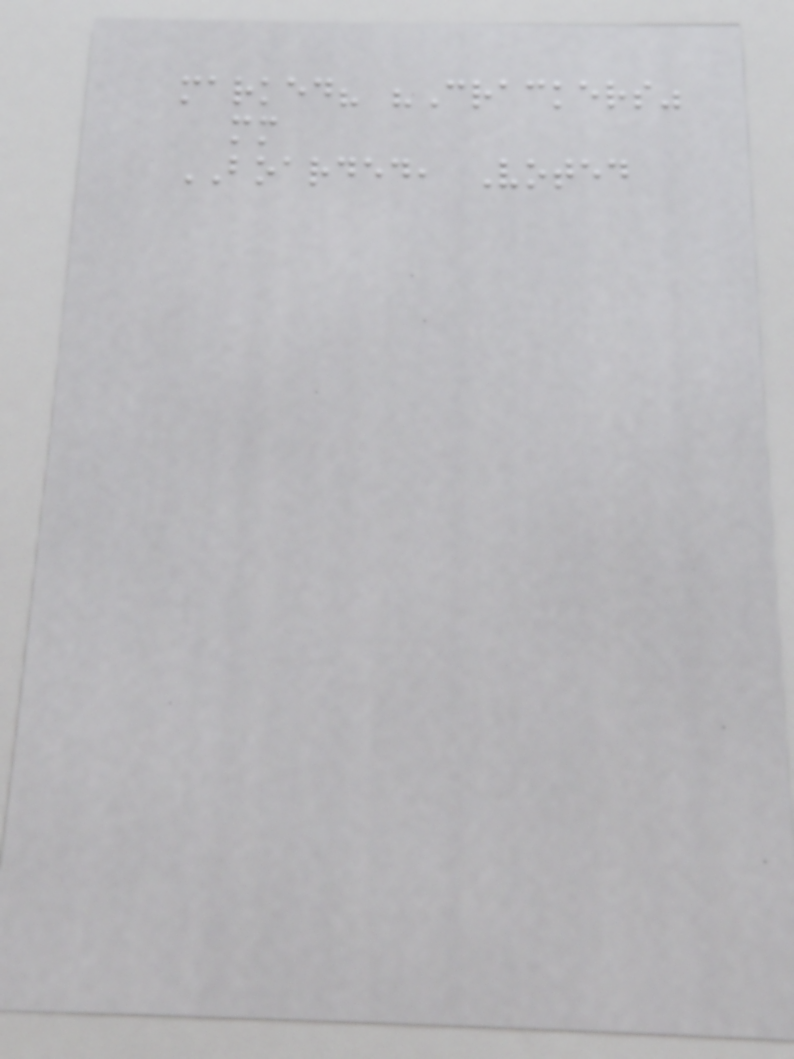marked? "Crackers"
mm
BOARDED, Voted
